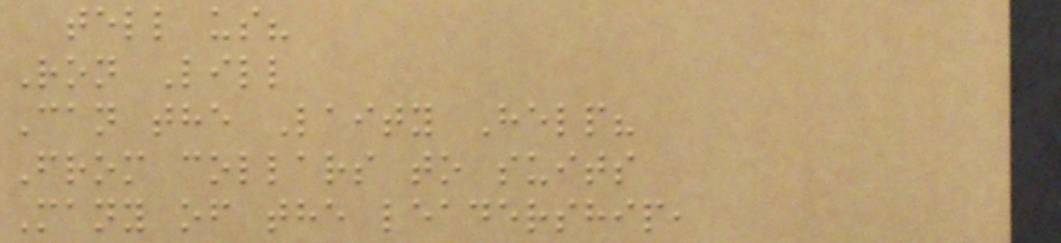tell us?
Ron Lill
Can the Laity Help?
From collars to suits
Many of the leadership,
